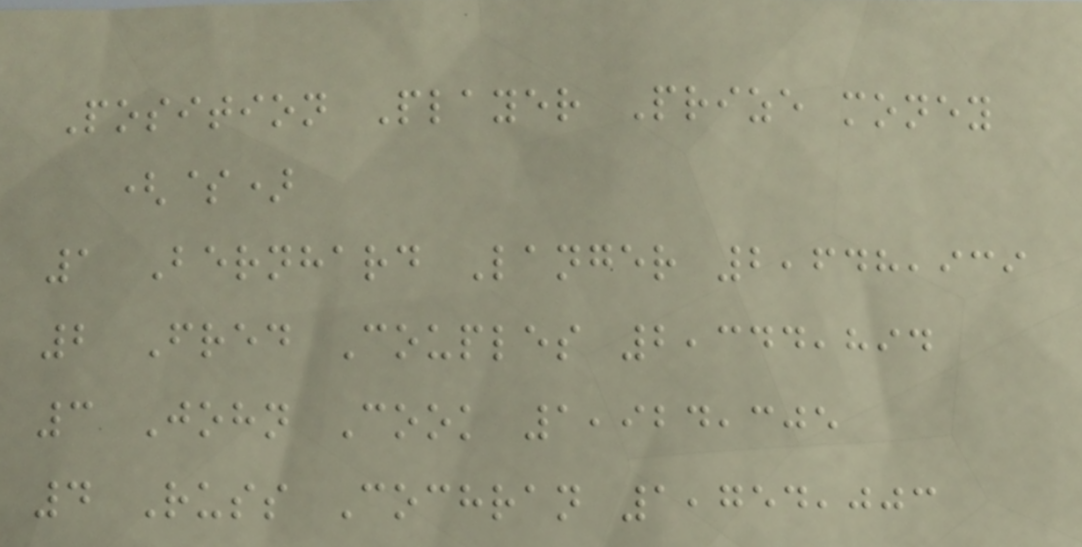Position Player Prize money
($)
1 Bernhard Langer 2,648,939
2 Fred Couples 2,344,894
3 John Cook 1,924,305
4 Russ Cochran 1,754,003
